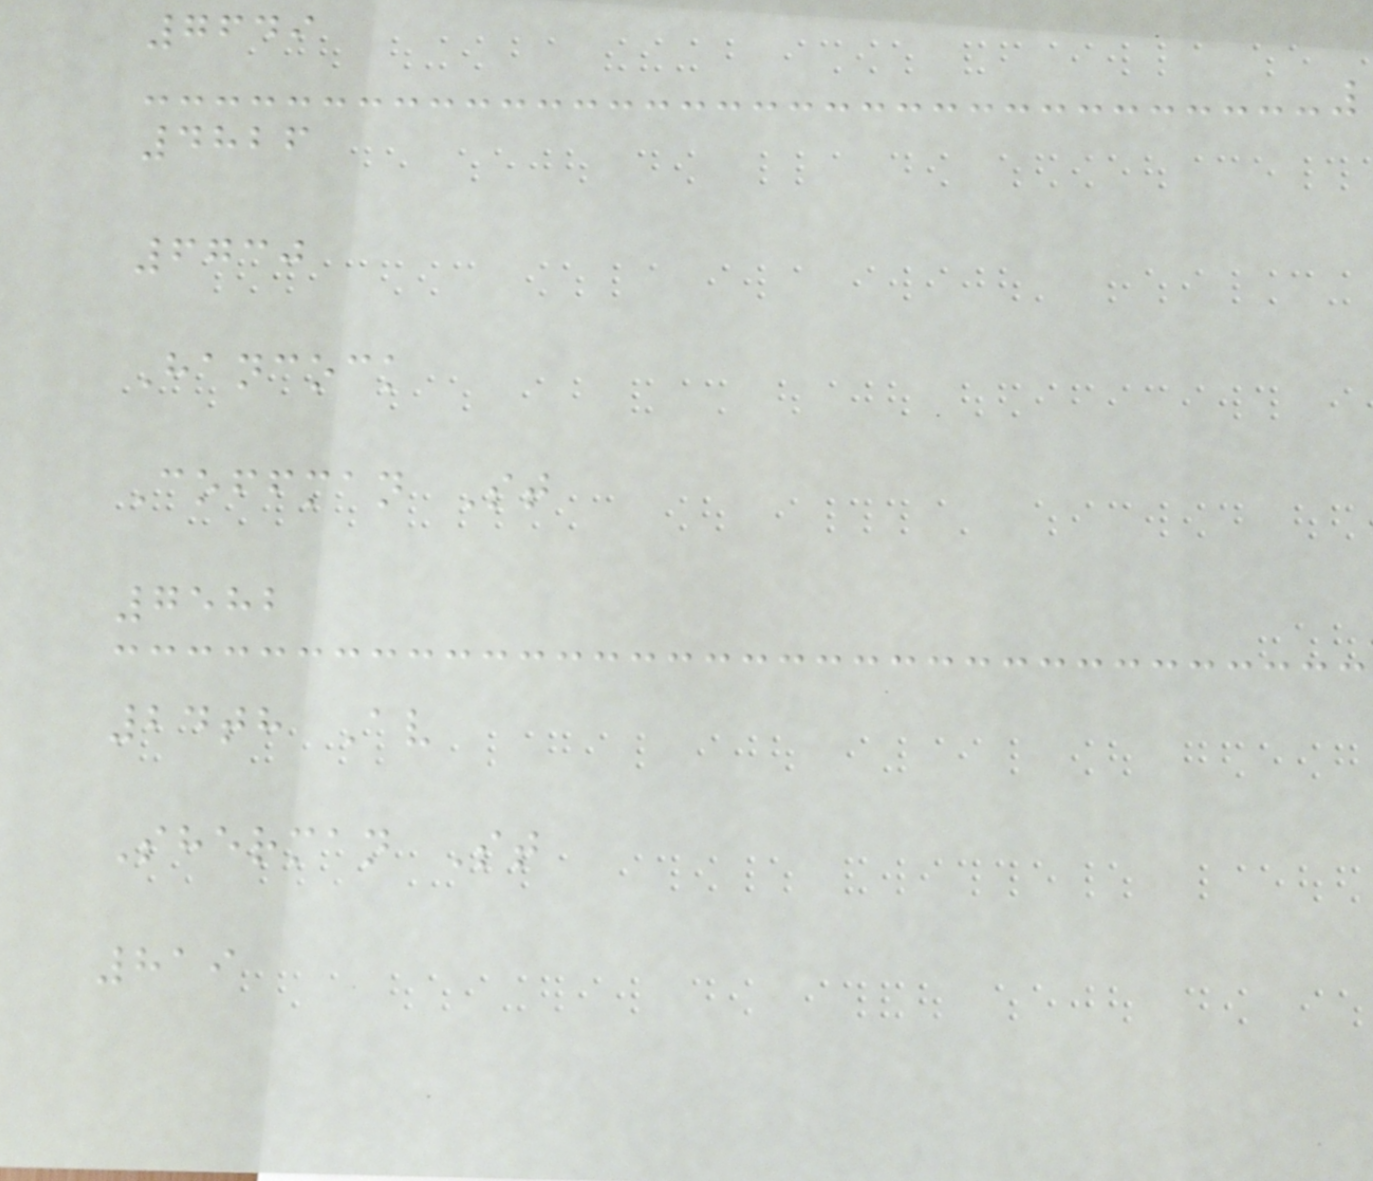7649
4826
6730
Hancock
Coffman St
7582
24th Av
Sherman St
819
